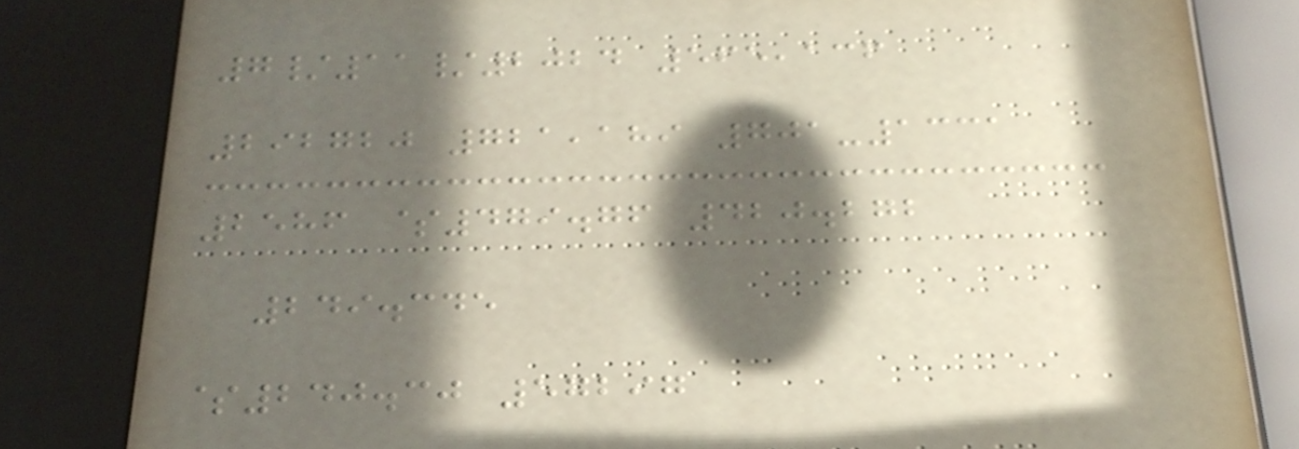7/11/2024 565,136
292720 721,189 701-1331
2586 $479.76 420.272
249.345
$240.30 57297
